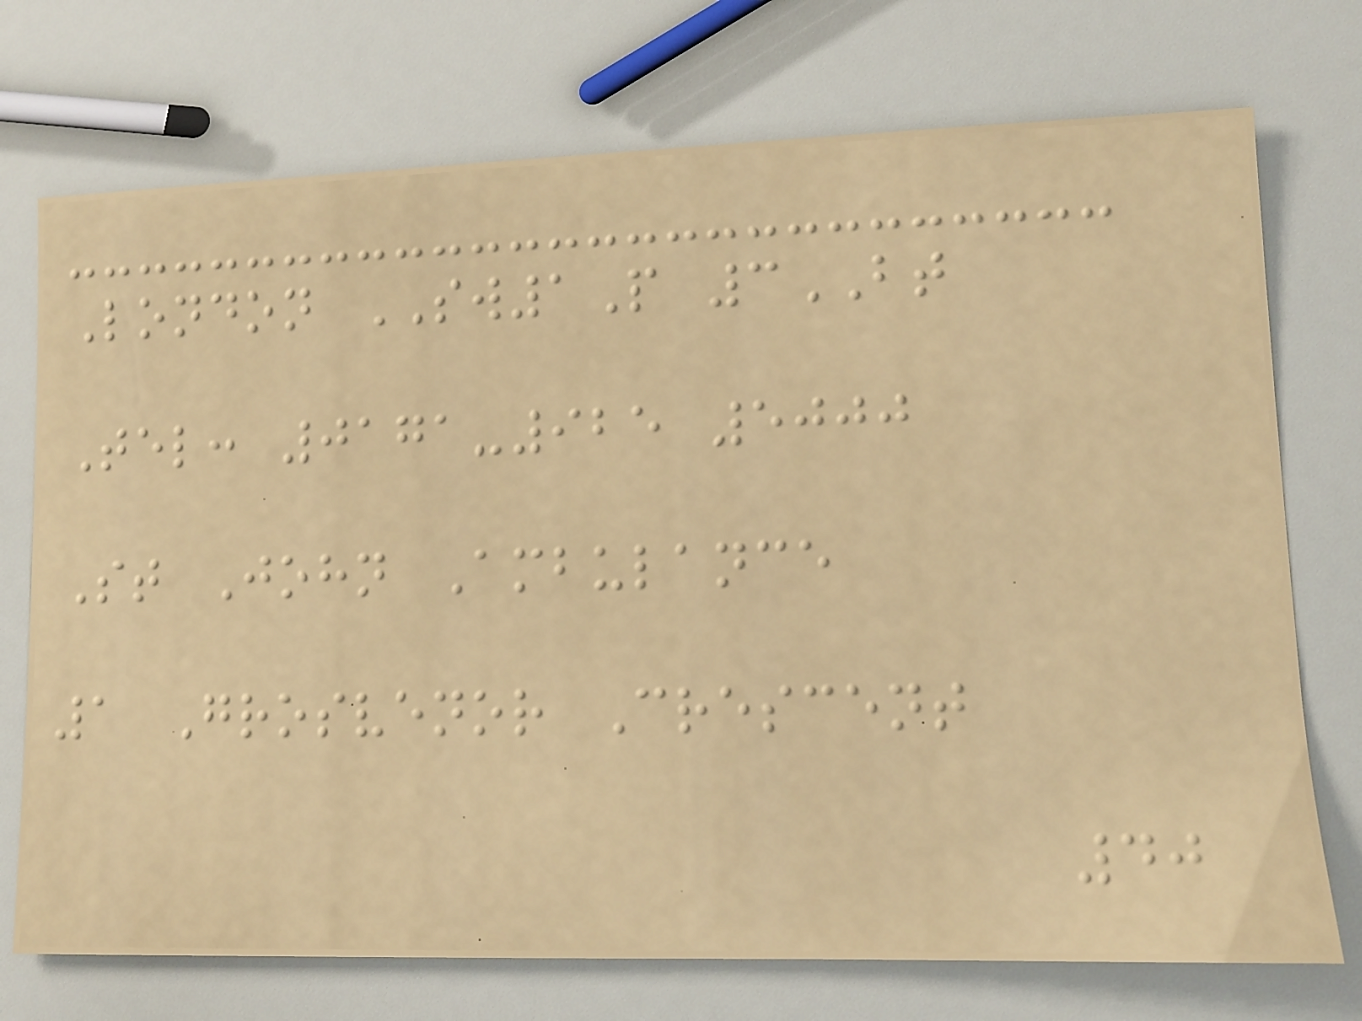London SW1P 3BT
Tel: 0171-925 5000
St John Ambulance
1 Grosvenor Crescent
40
